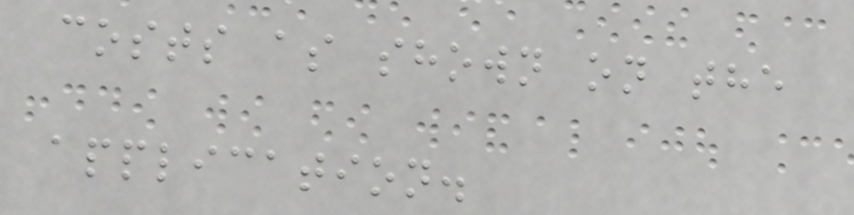costs as shown on the
application.
